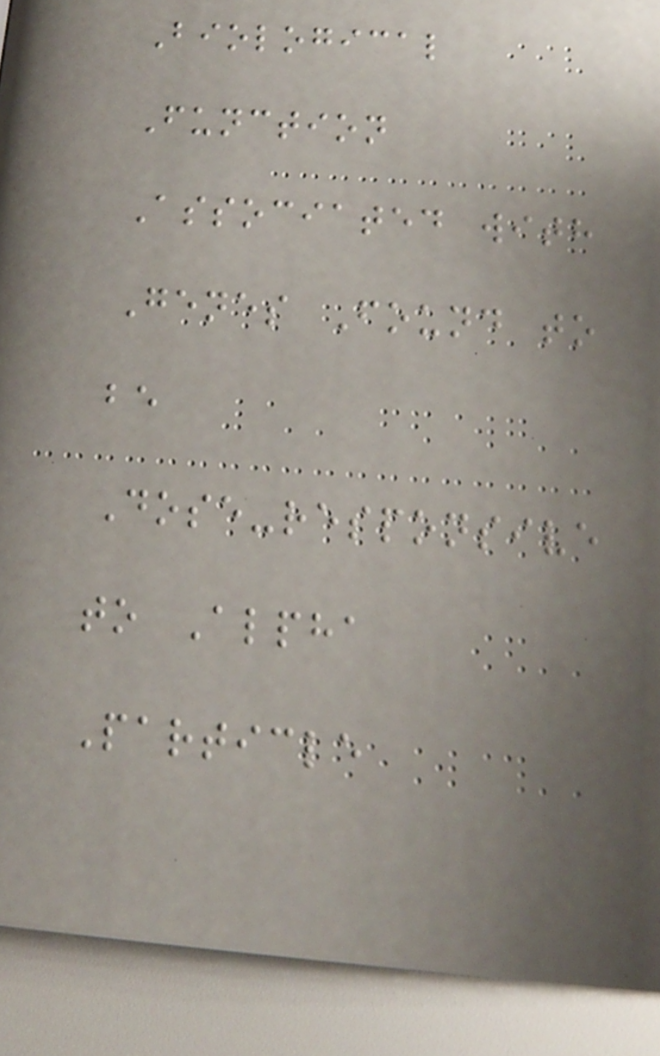Biological
Function
Associated with
Genes Found to
be
Dose-responsive
to Alpha
Particle
